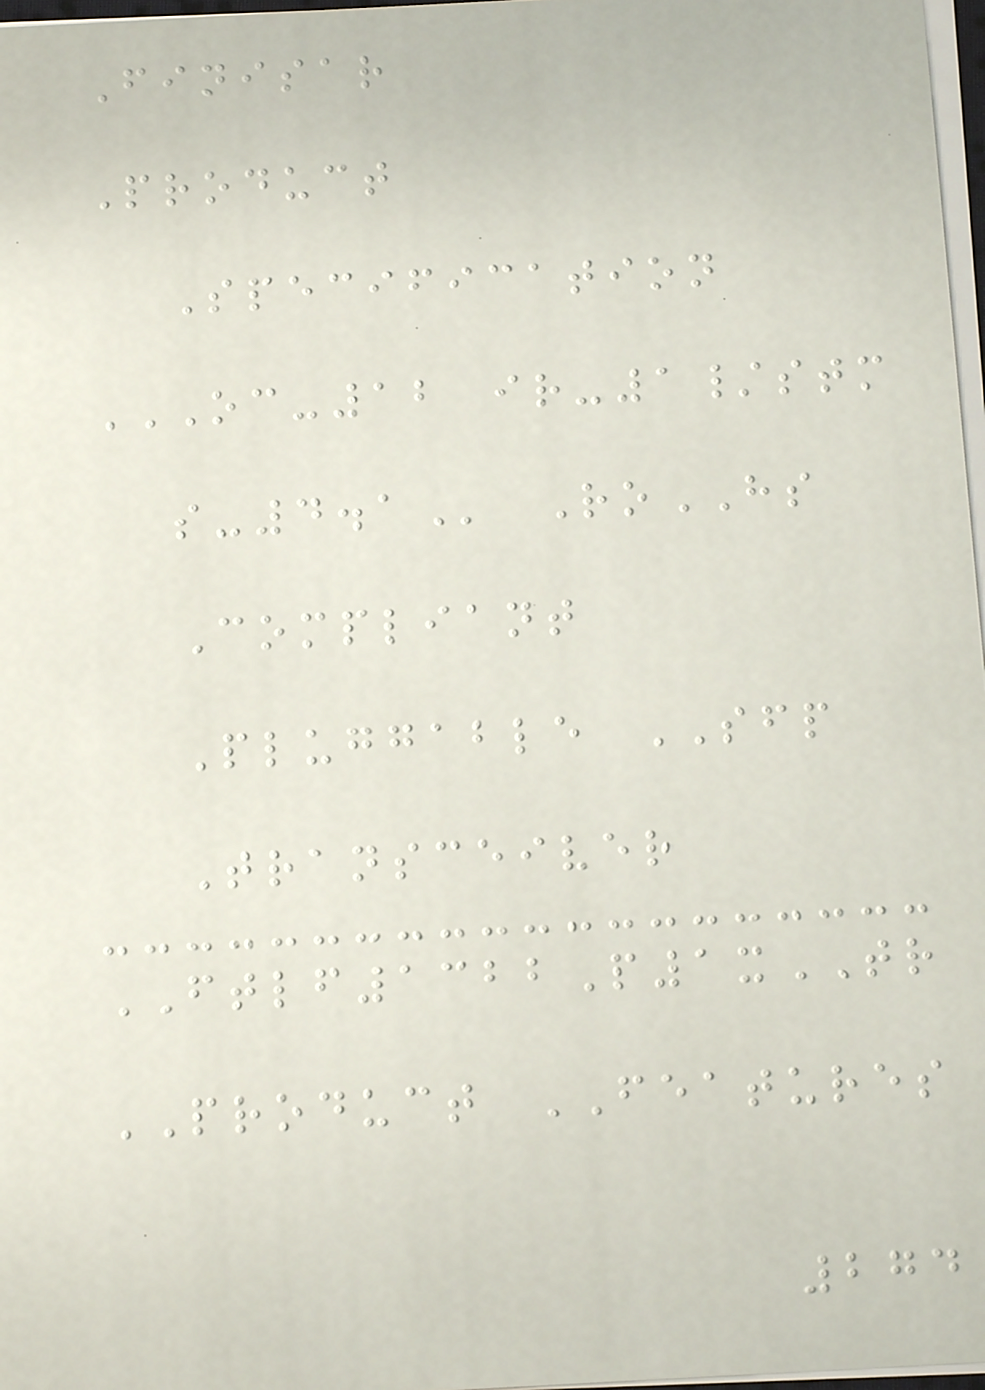Finisar
Product
Specification
OC-12 IR-1/STM
S-4.1 RoHS
Compliant
Pluggable SFP
Transceiver
FTLF1322P1xTR
PRODUCT FEATURES
274
